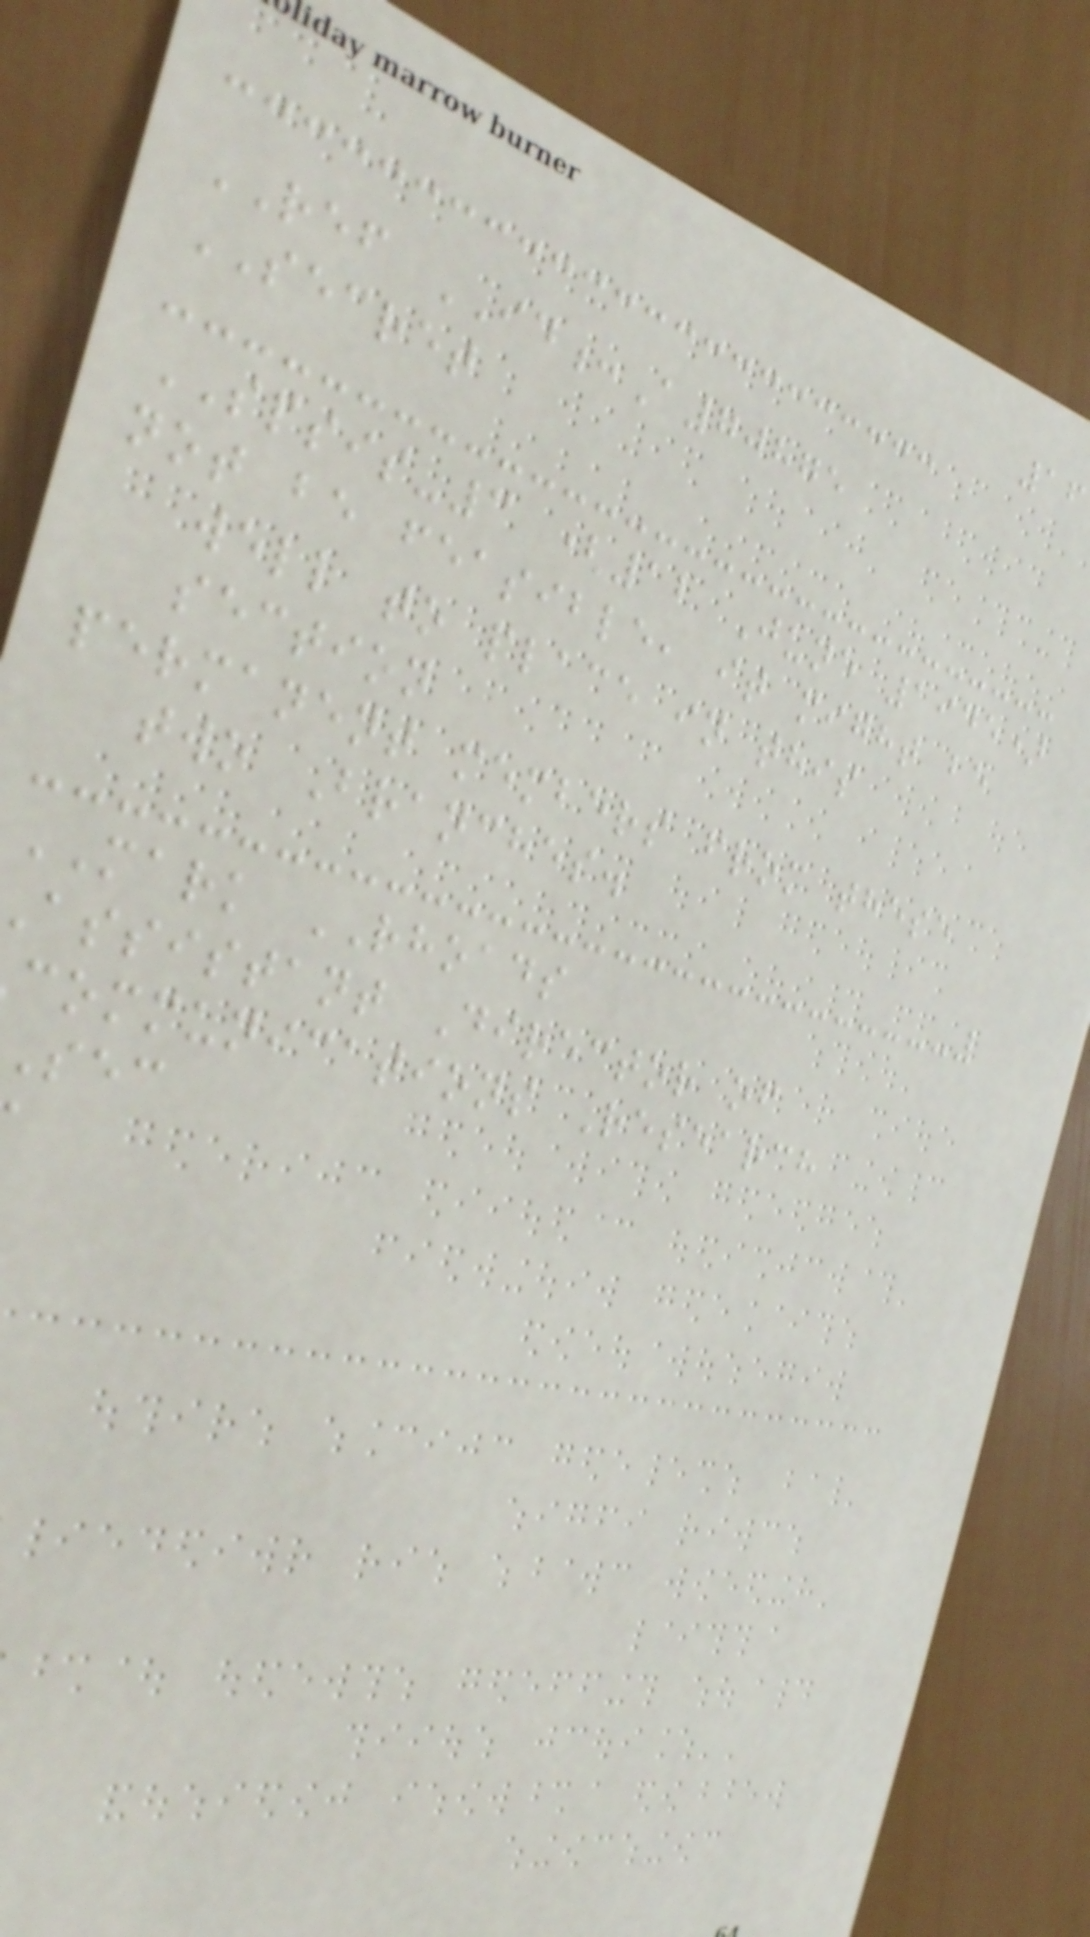REF ID:A70875
SECRET
SPSIS-3 (12 June 1945)
not be feasible, it might be
well to place in this
section
permanent members from these
two Branches.
MARK RHOADS
assistant Director of
communications Research
